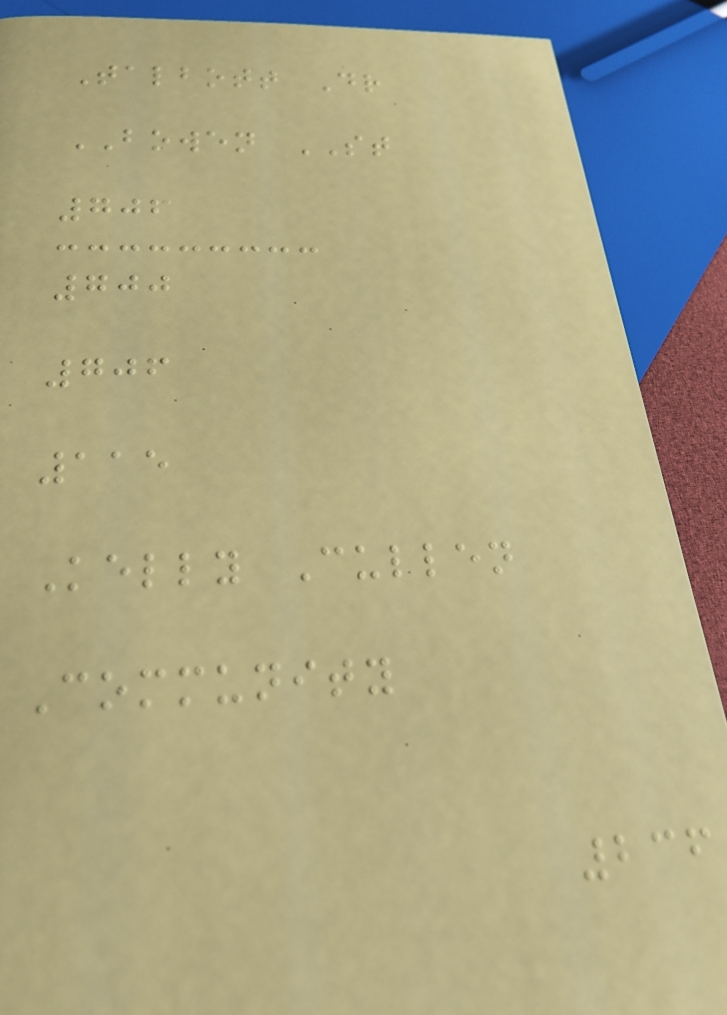Talbott Dr
BOWEN ST
706
700
706
115
Kelly Cullen
Community
236
